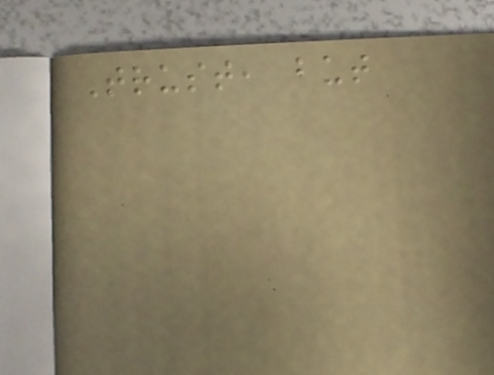Trust, but
